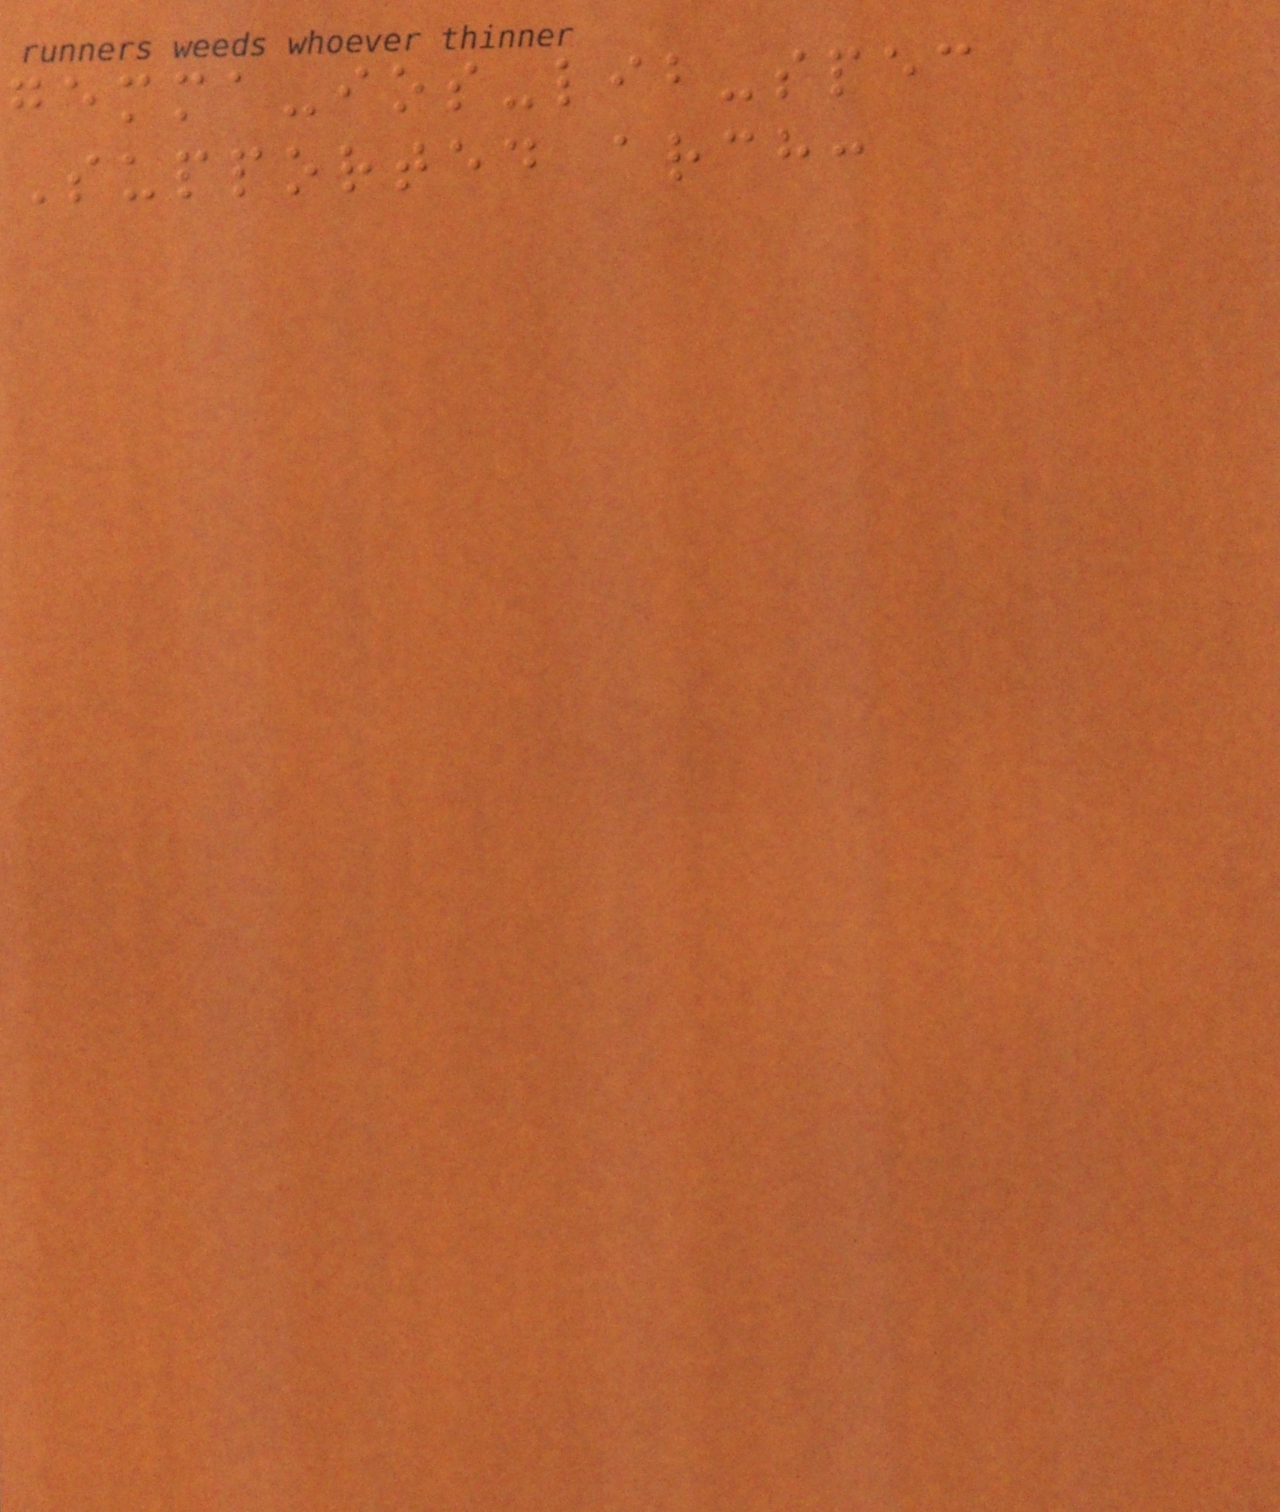gemma-ios-lib-spec
Supported arch:
